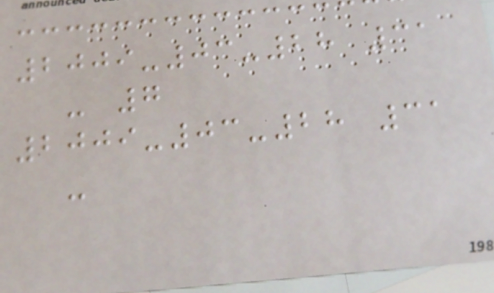2009-03-28 31
- 7
2009-03-28 31
-
